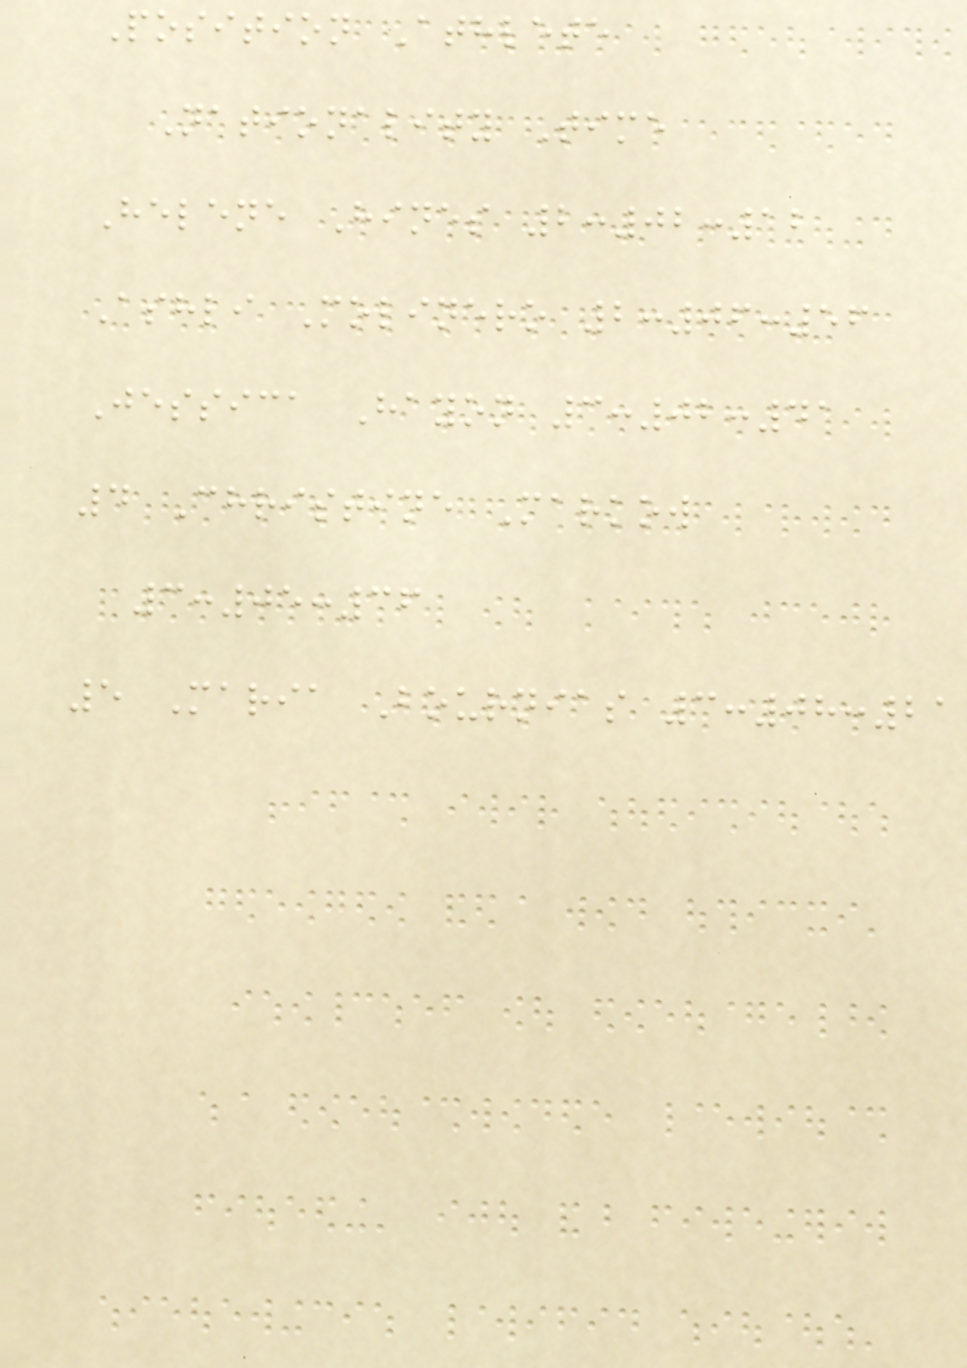Position Athlete
Nationality Time
Helene Hines 2:02:12
Ashli Molinero 2:06:56
Jessica Hayon 3:02:41
4 Christine Markow
3:05:36
5 Maria Bournias 3:08:21
